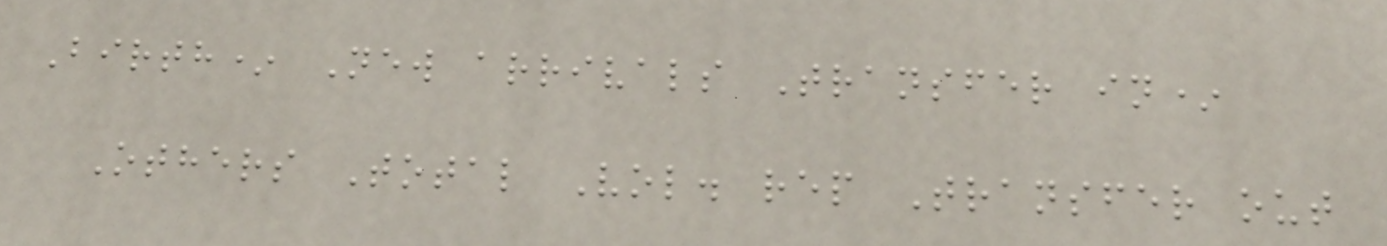Birth* New arrivals Transfer in*
Others Total Vol. rep Transfer out
